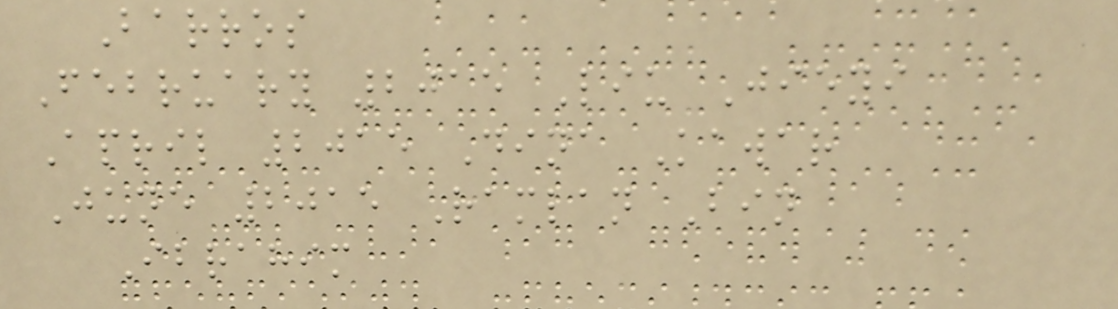Barros
February 2015 Liu Jieyi
April 2015 Dina Kawar
June 2015 Ramlan Bin
Ibrahim
